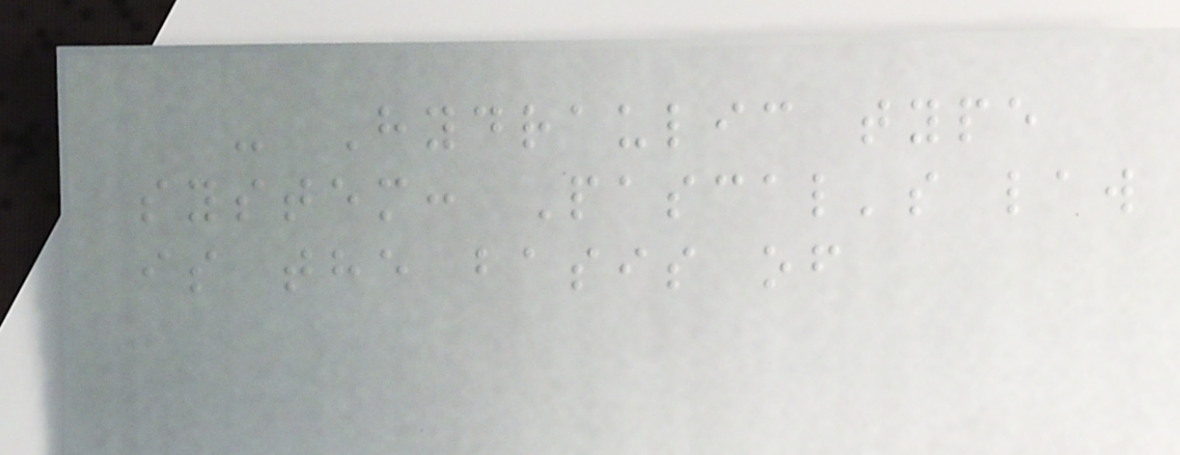- Hydraulic type
system: Pascal's law
is the basis of
